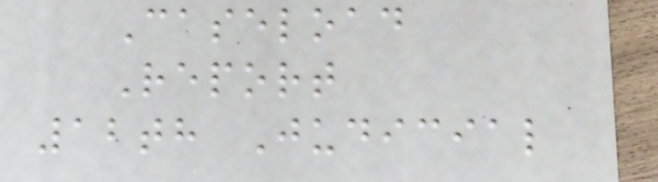Caseload
Report
12th Judicial
